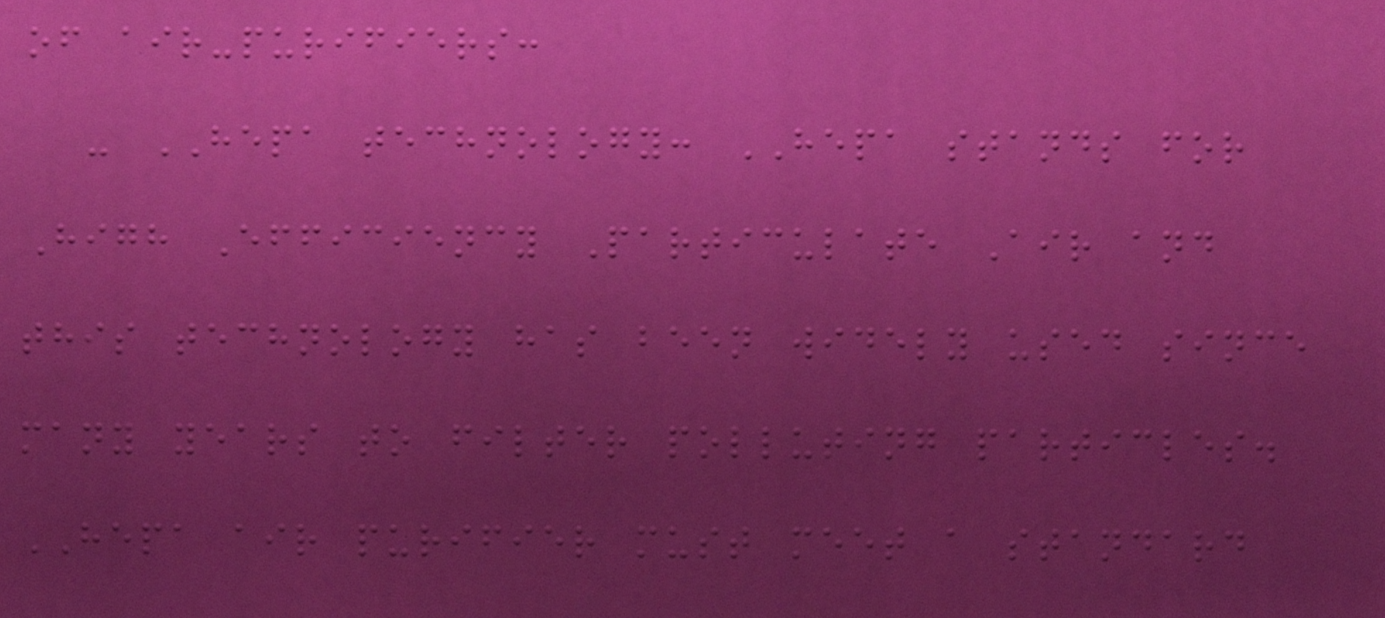of air-purifiers:
- HEPA technology: HEPA stands for
High Efficiency Particulate Air and
this technology has been widely used since
many years to filter polluting particles.
HEPA air purifier must meet a standard
